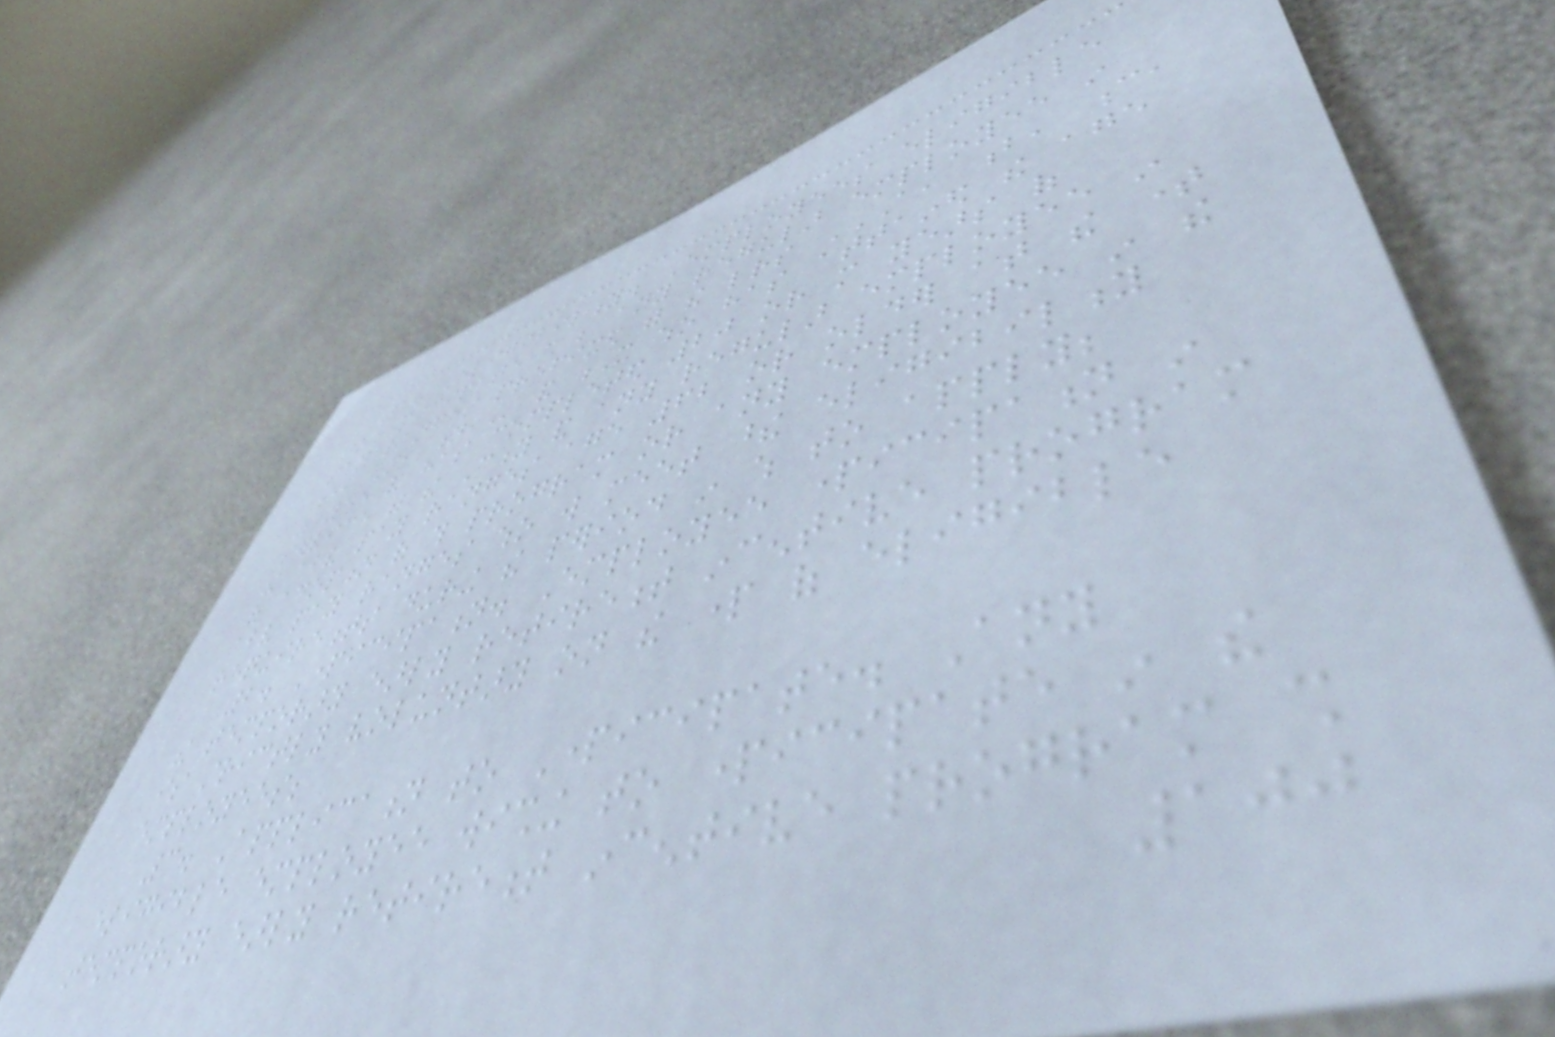1. Eligibility. Employees eligible
to participate shall be any regular employee in
pay ranges prefixed with the letters A, B, C,
E, M, N, and X who has attained the age
of 55 and has completed 20 or more years of
service with the City and any regular employee in
the above pay ranges age 62 or older at the time
of adoption of this program or any employee in the
above pay ranges who will meet these eligibility
requirements during the period in which to apply;
2. Participation. Employee participation in
the temporary early retirement incentive program
is strictly voluntary on the part of eligible
employees;
3. Application to Participate. Any
eligible employee wishing to participate in the
temporary early retirement incentive program shall
100
